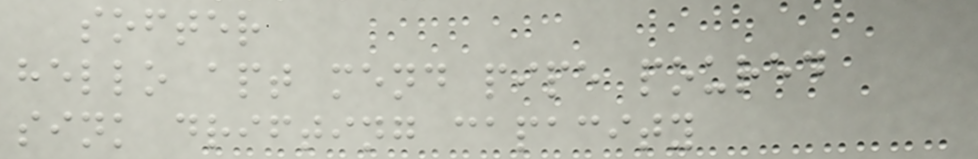softer
hello apt mend pipe poured
sink drifting capacity
